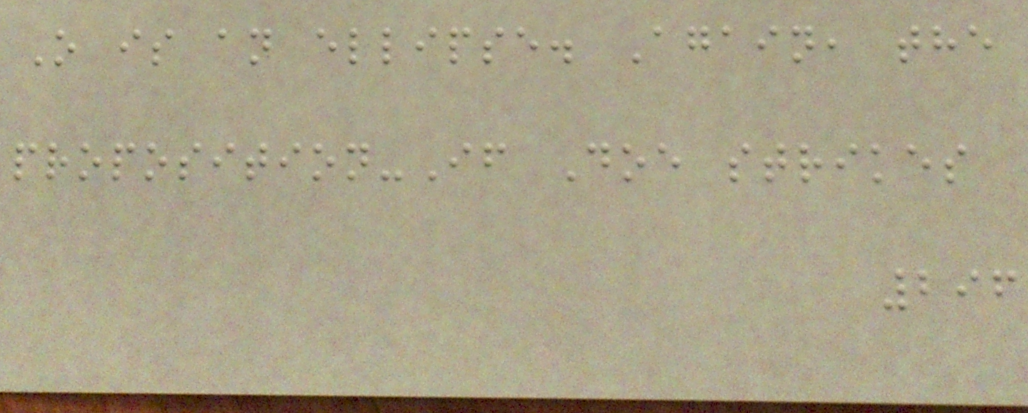O is an ellipse. Again, the
proposition-If Doe strikes
296
